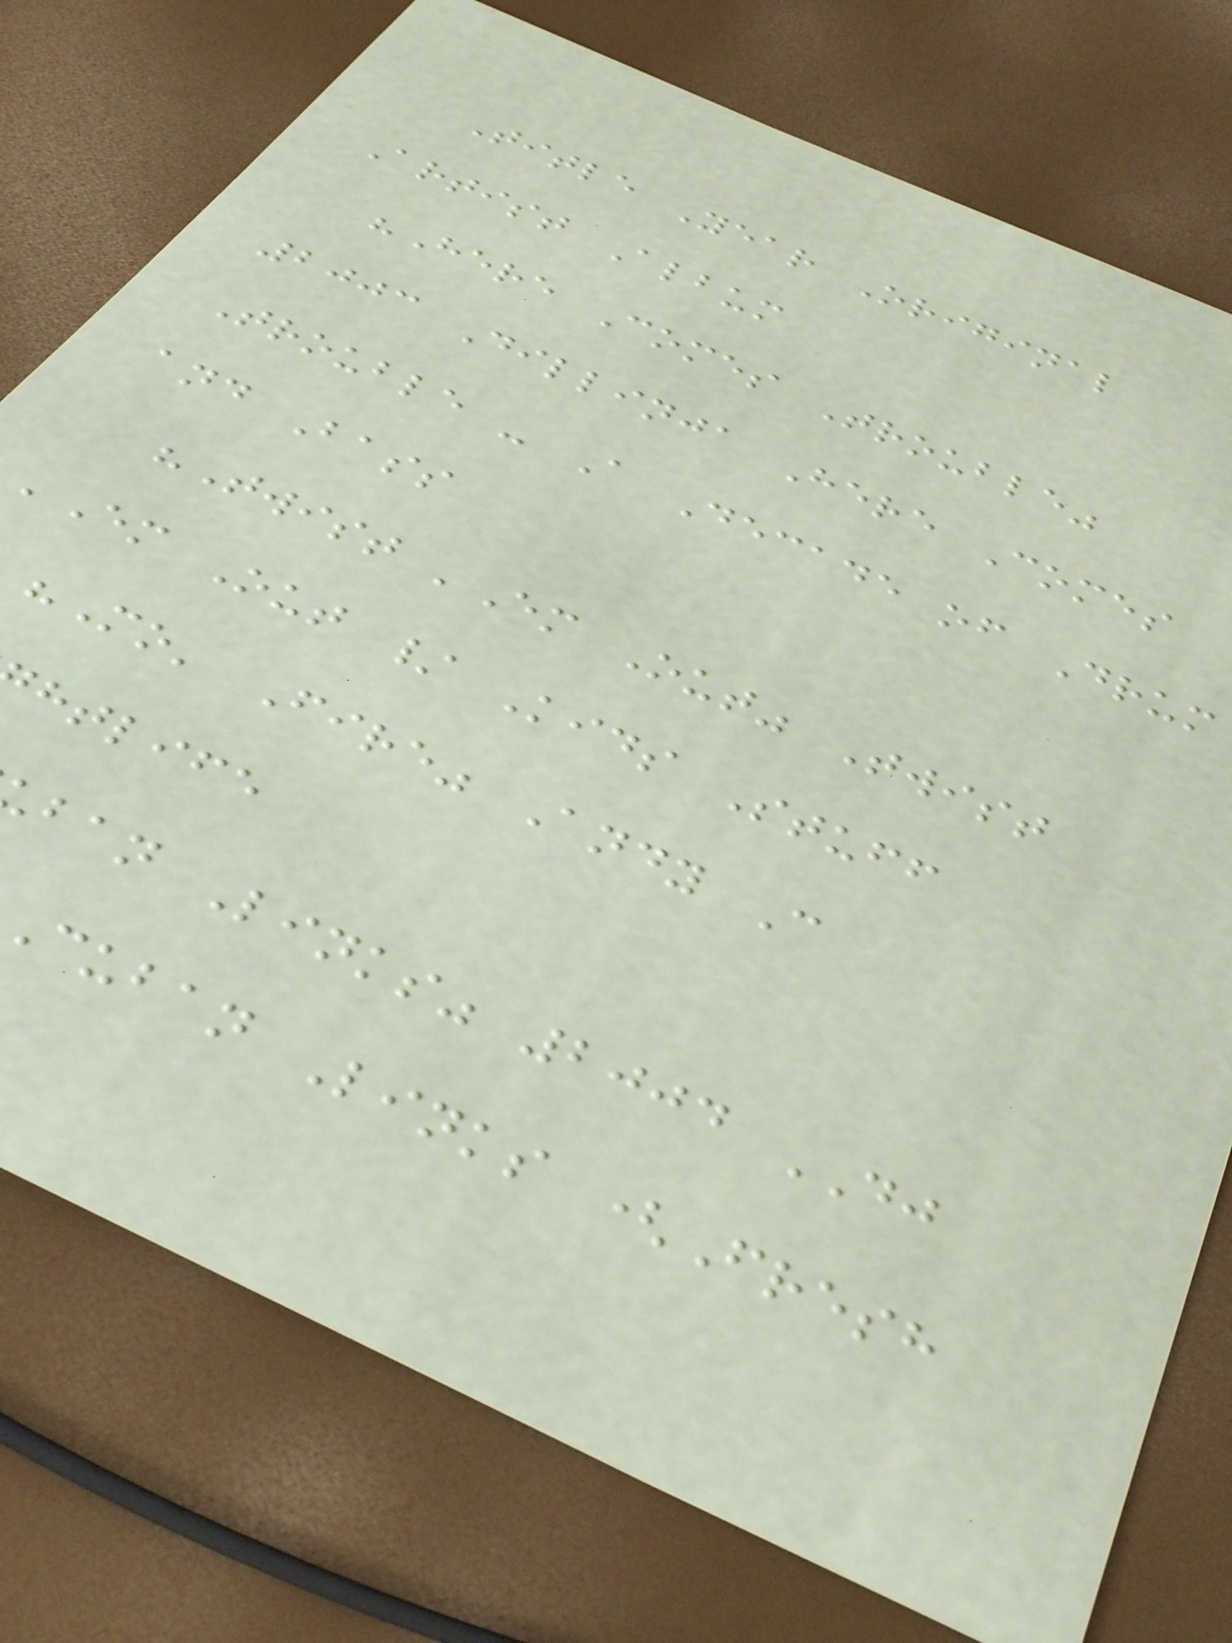Title Year Original
Artist Album
"Here Comes Trouble"
2003 Dillinja Here Comes
Trouble - A Decade of Drum
and Bass
"Twist 'Em Out" Twist
'Em Out / Kids Stuff
"Mo' Fire" Andy C
htlife
ban Links" 2004 DJ
cuban Links (Fresh
